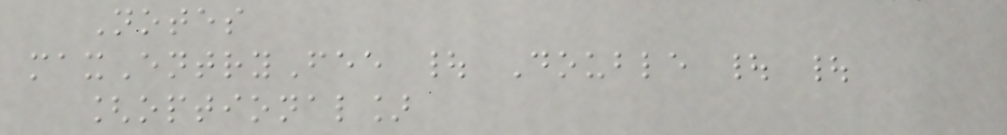Notes
maxEntryFee | Double | |
[optional]
